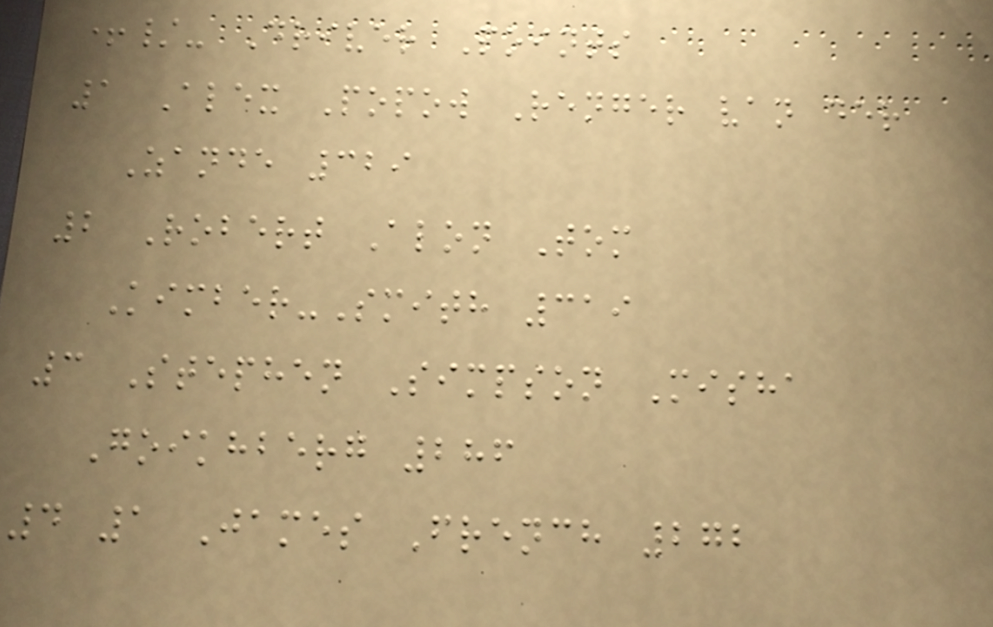+/- Driver Points
1 Alex Popow Renger van der
Zande 329
2 Robert Alon Tom
Kimber-Smith 319
3 Stephen Simpson Misha
Goikhberg 286
4 1 James French 272
